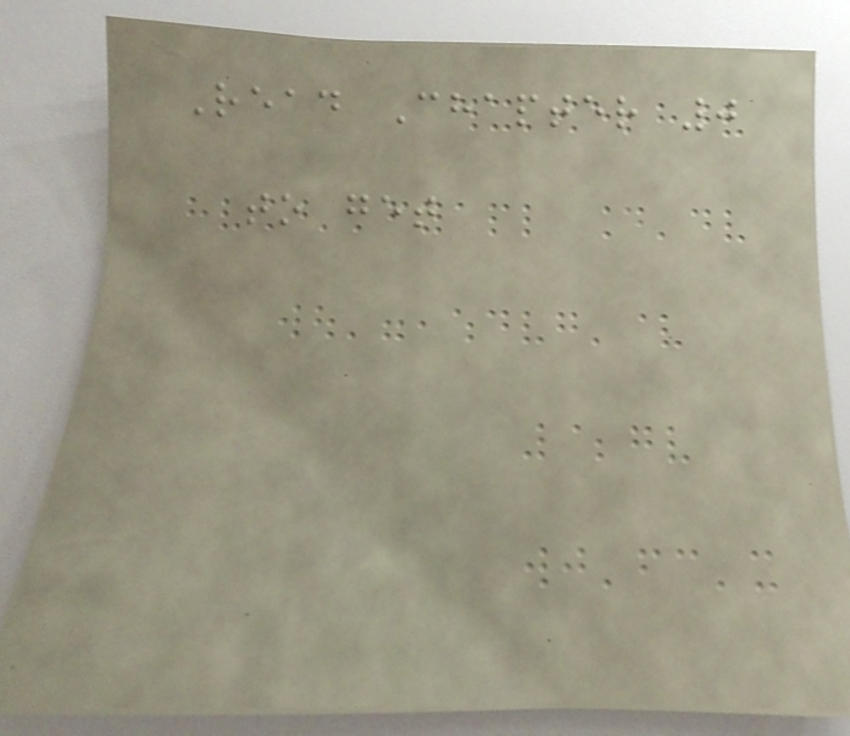Read Chapter 0
to get
